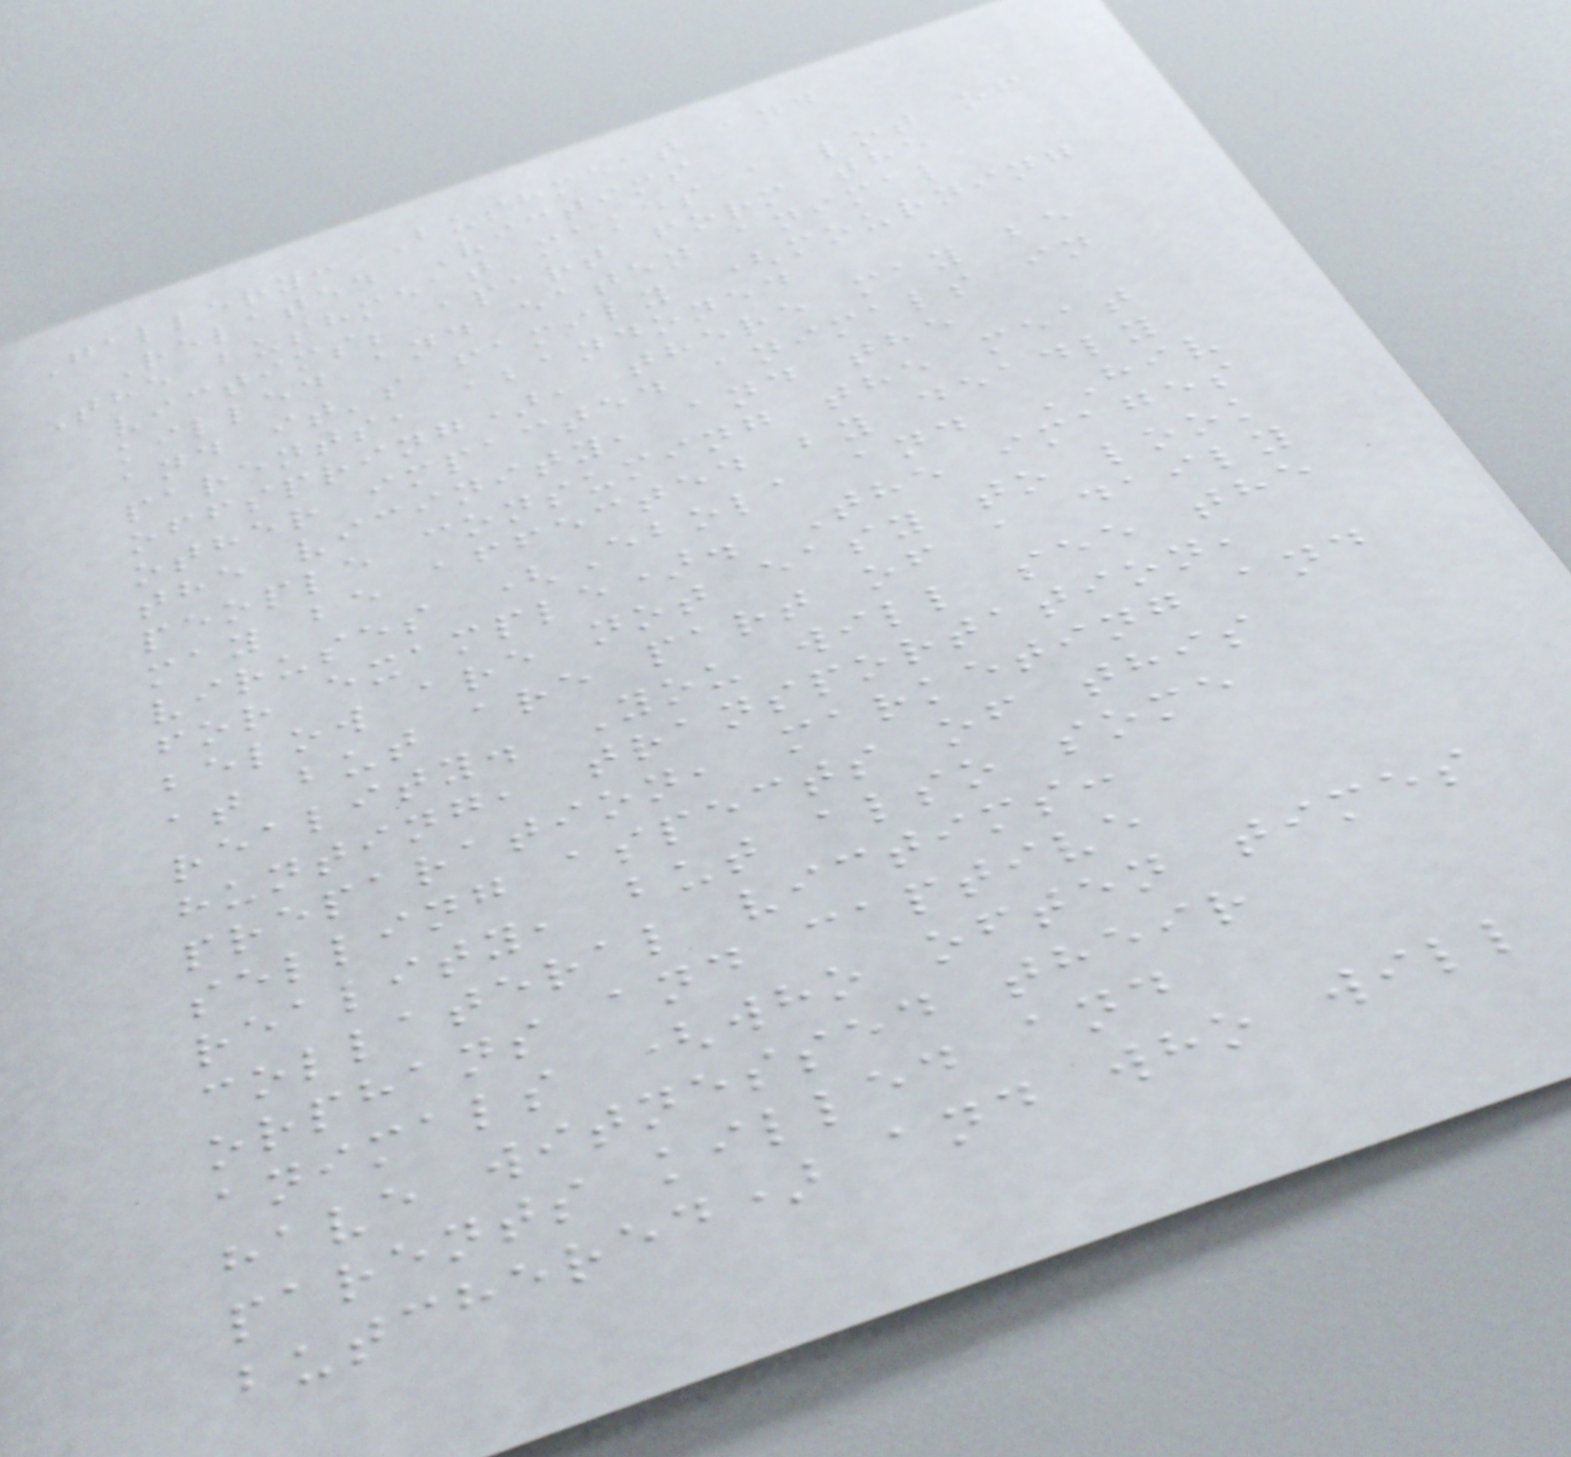Gallery: Bushmeat and
Related Victims
The bushmeat makes a lot of
victims; apart form the
killed and eaten animal
and it's family (mourning
parents, abandoned
offspring), there may be
other impacted animals in
the vicinity, and the
people consuming the meat
may be affected by deadly
viruses (Ebola and HIV
for example). The images
below are not easy to look
at but are part of a daily
reality. You will see the
hunting, transportation,
preparation, marketing and
selling aspects of this
reality, but also some
collateral victims:
orphans and captive
animals (who often times
have witnessed their
parents killed and
butchered) and who will
